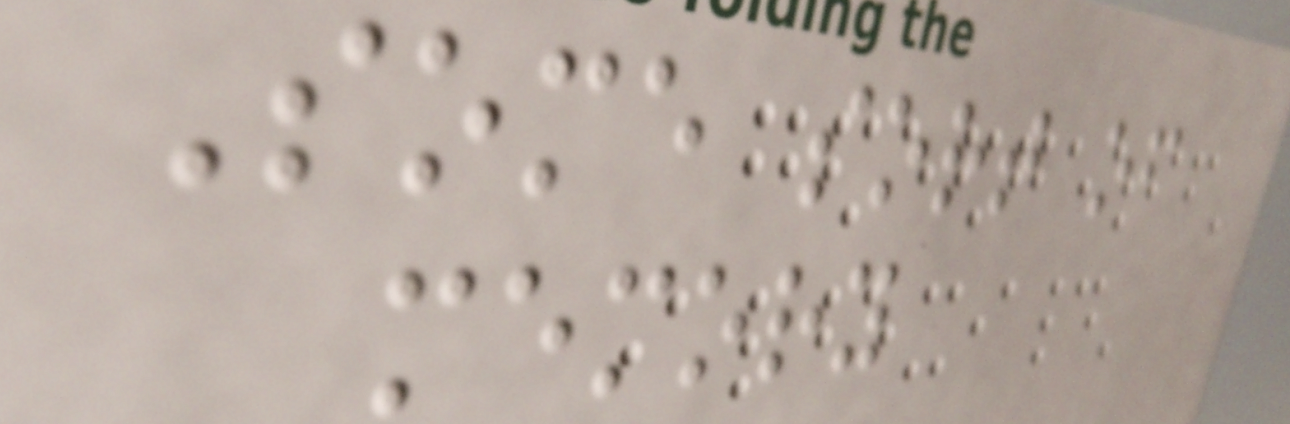Some sort of
memory
